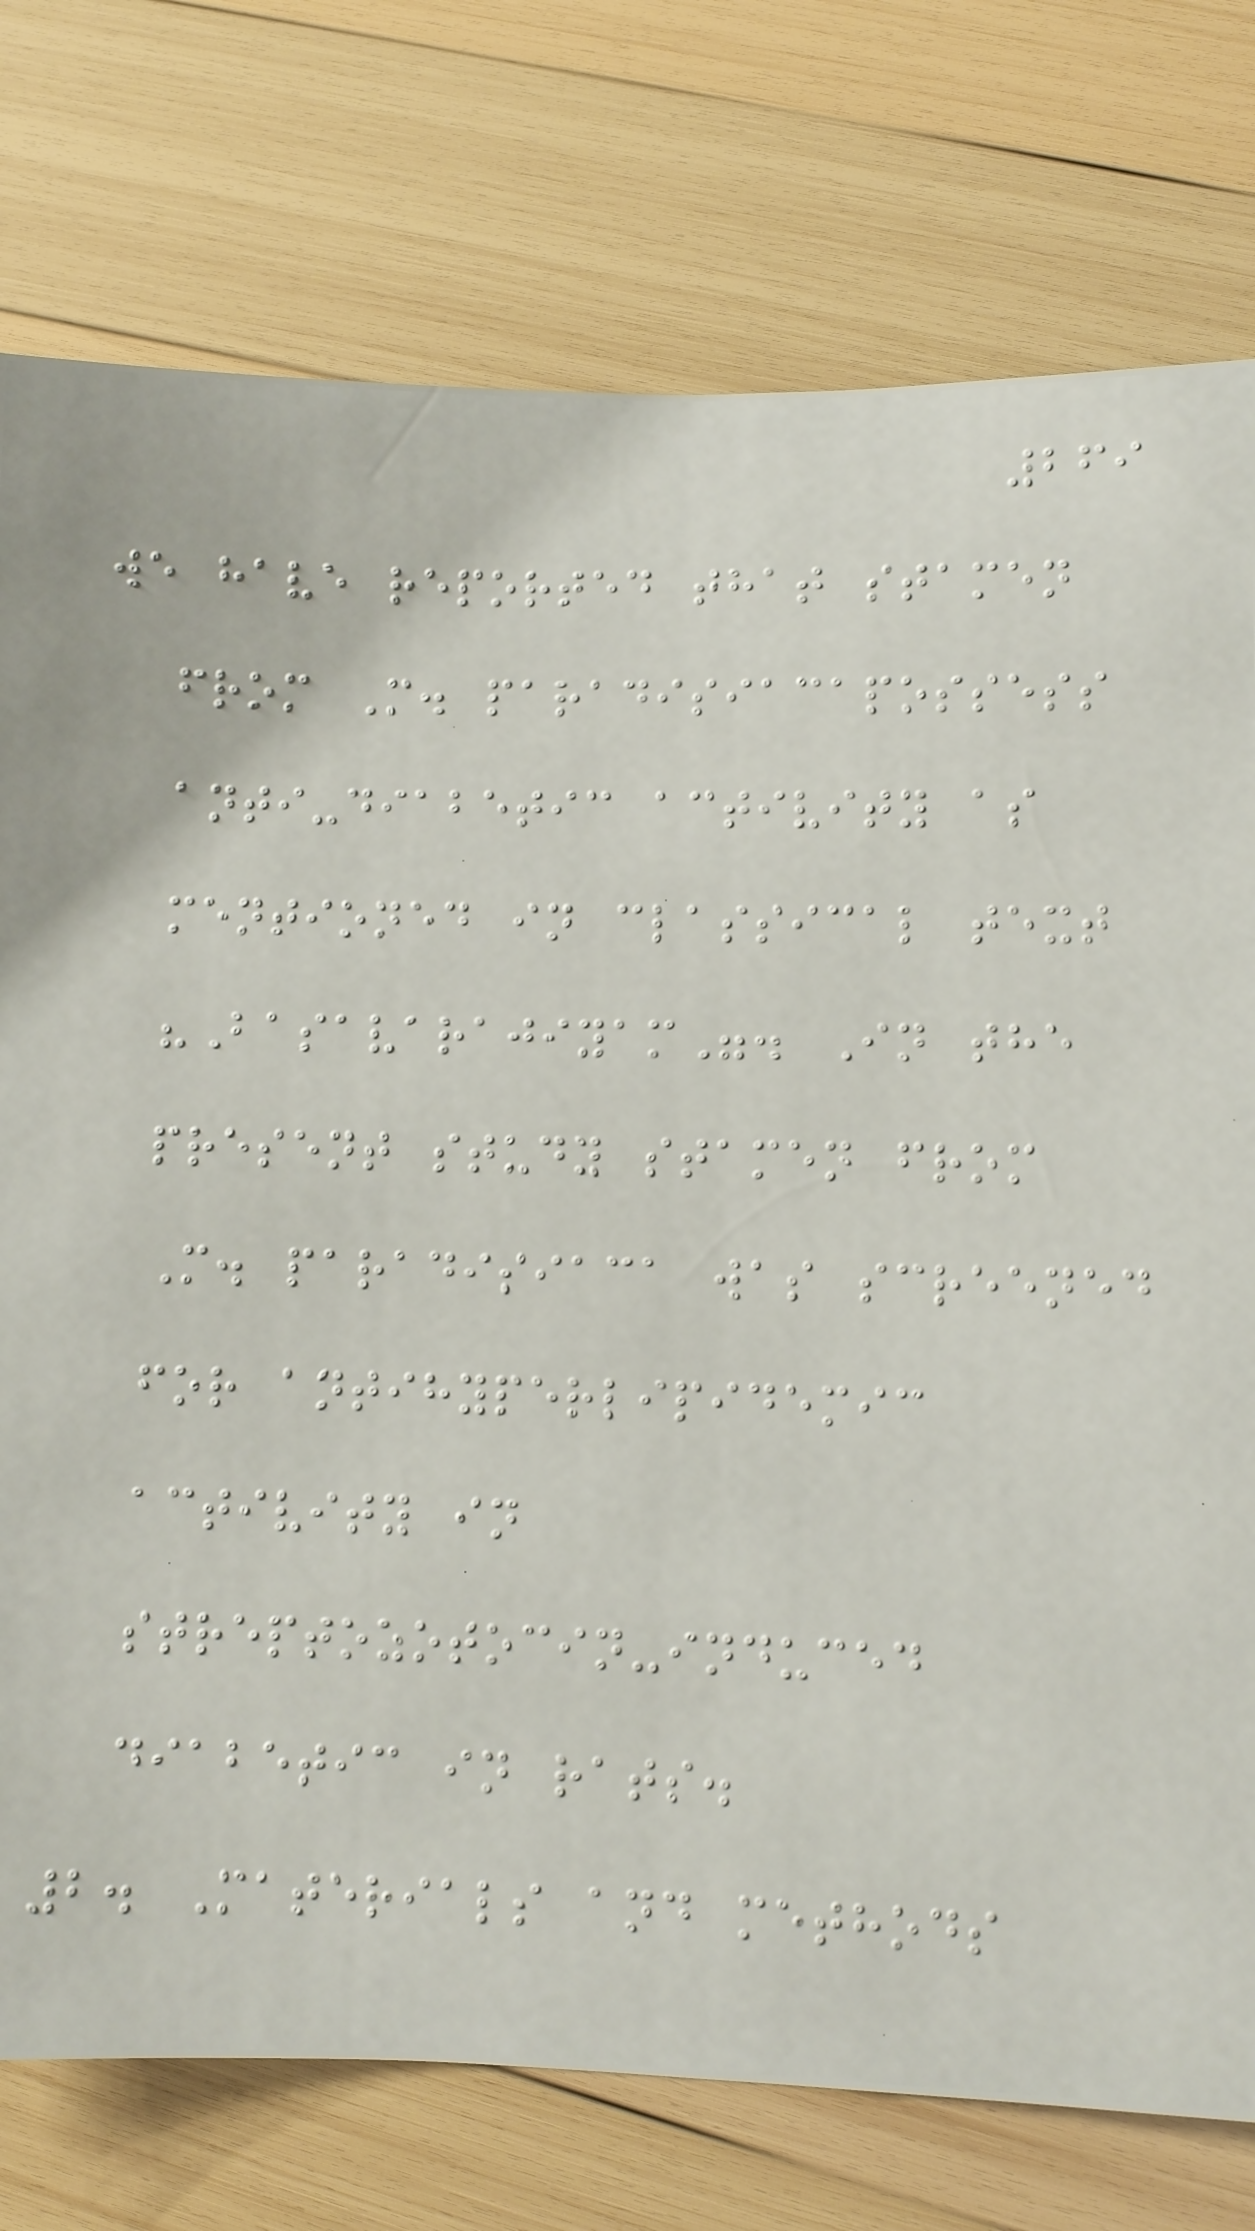269
we have reported that stamen
from M. paradisiacapossess
anti-diabetic activity as
mentioned in classical text
"Basavarajiyam". In the
present study stamen from
M. paradisiaca was screened
for antihyperlipidemic
activity in
streptozotocin-induced
diabetic in rats.
2. Materials and methods
